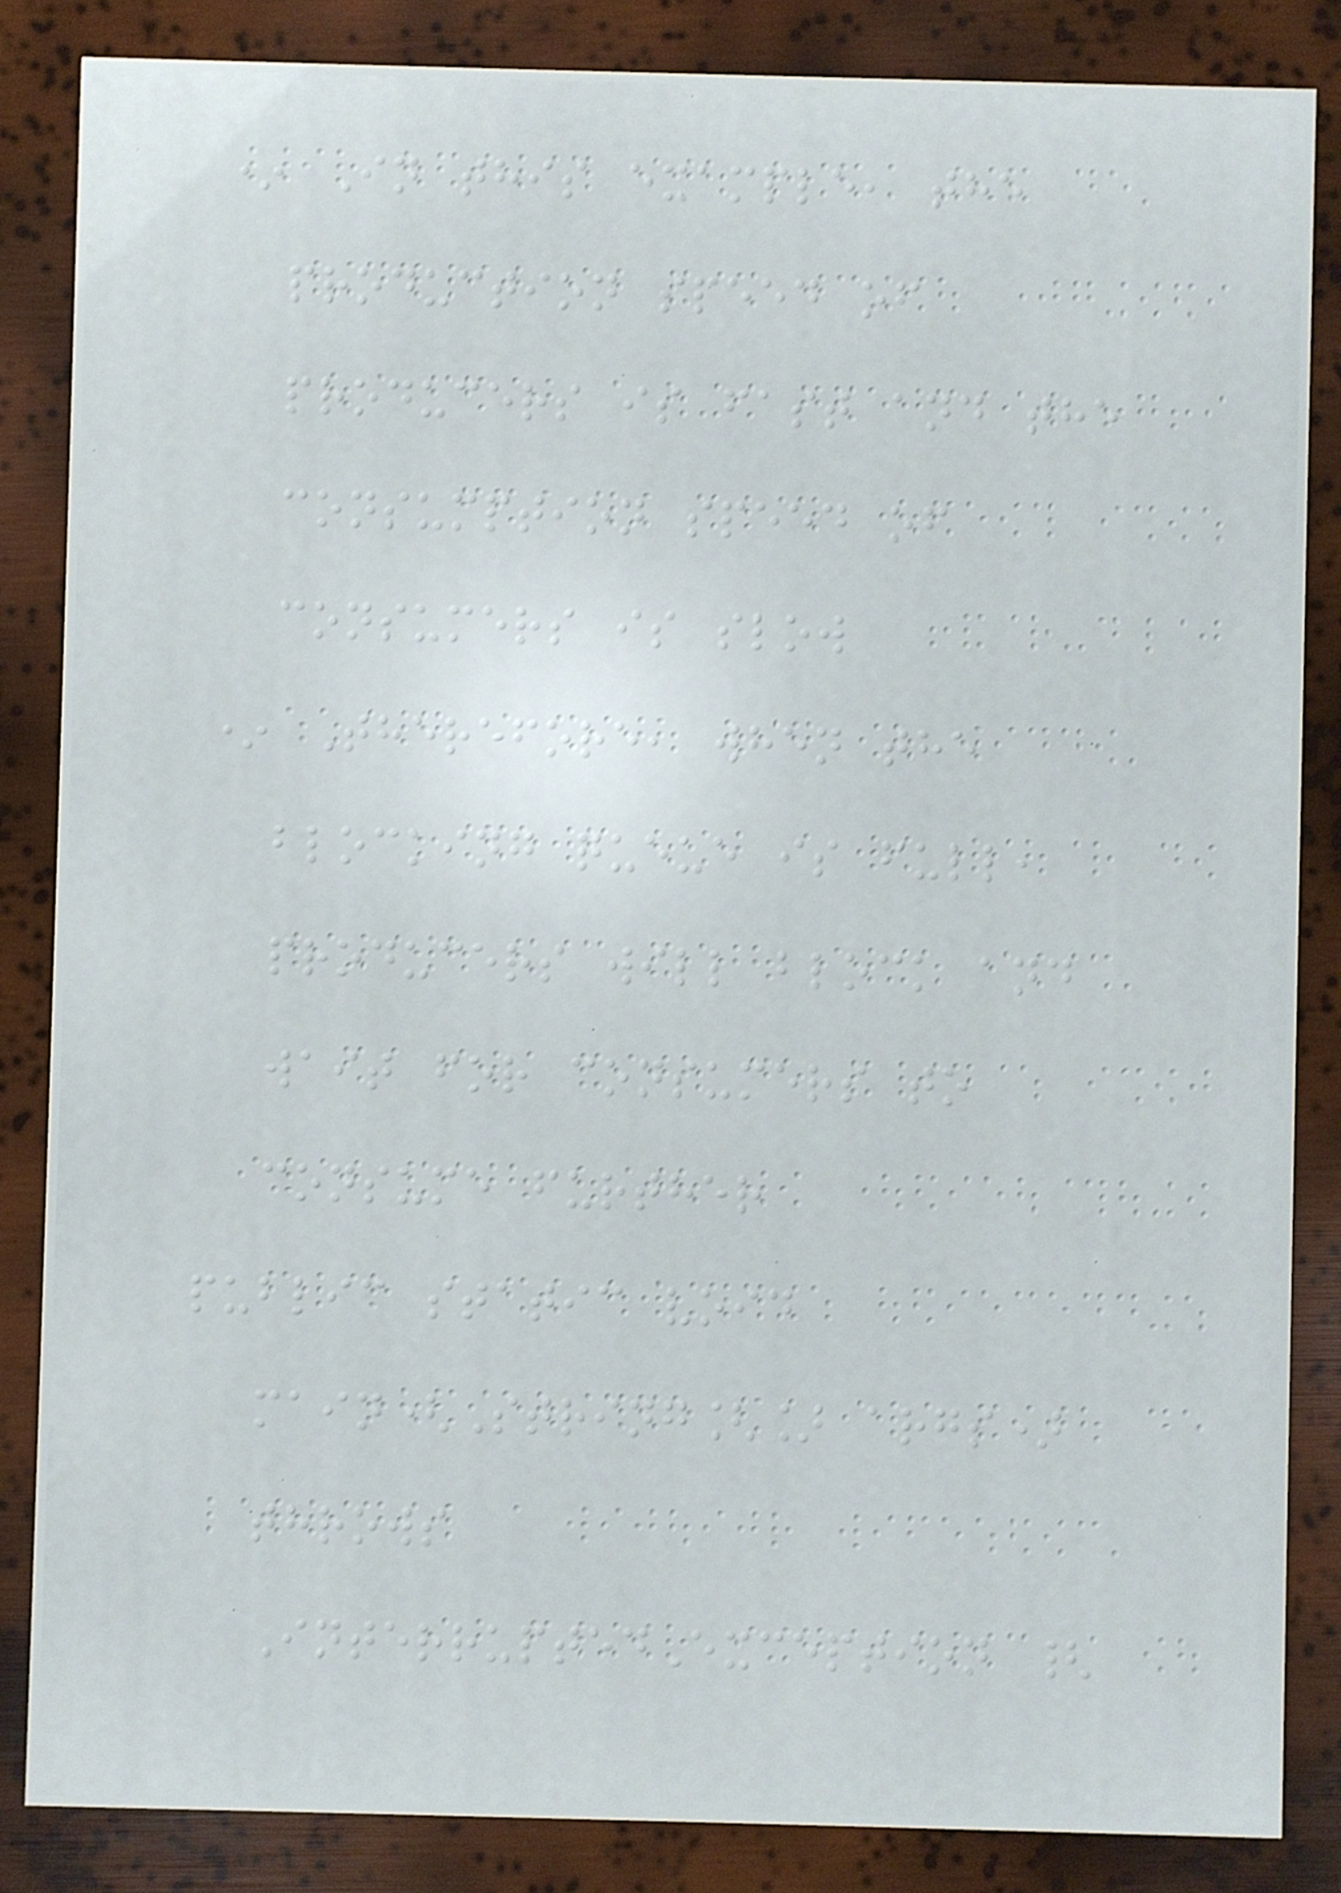* In this example, the
production speed of
producers is fast and the
consumption speed of
consumers is slow
* Therefore, when the
blocking queue is full,
producers will block and
wait for consumers to
consume further
public static void
main(String[] args)
throws
InterruptedException {
